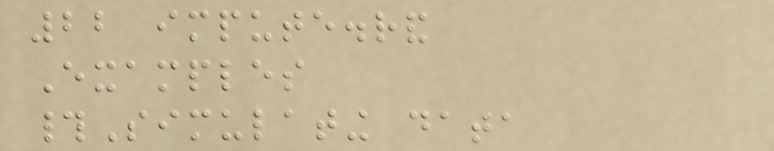22 impute.rand
Examples
#Simulating data
